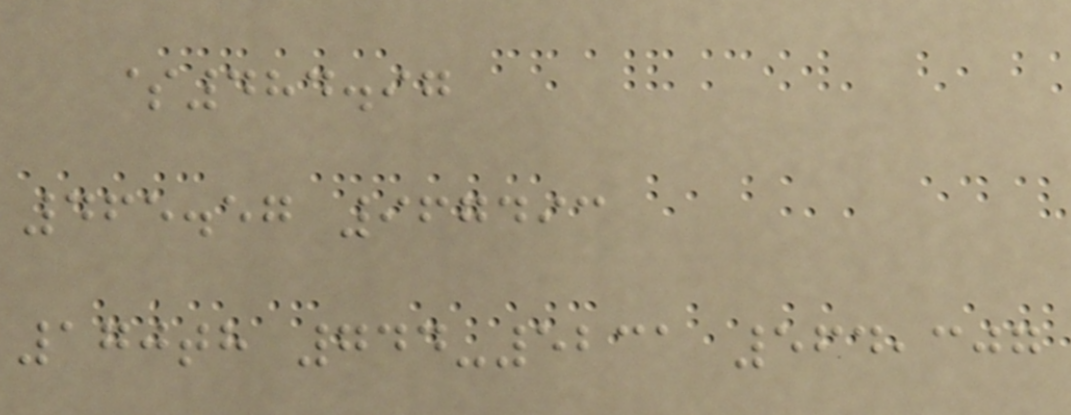$484.97
465.57 967493
170th 744-5231 564,307
